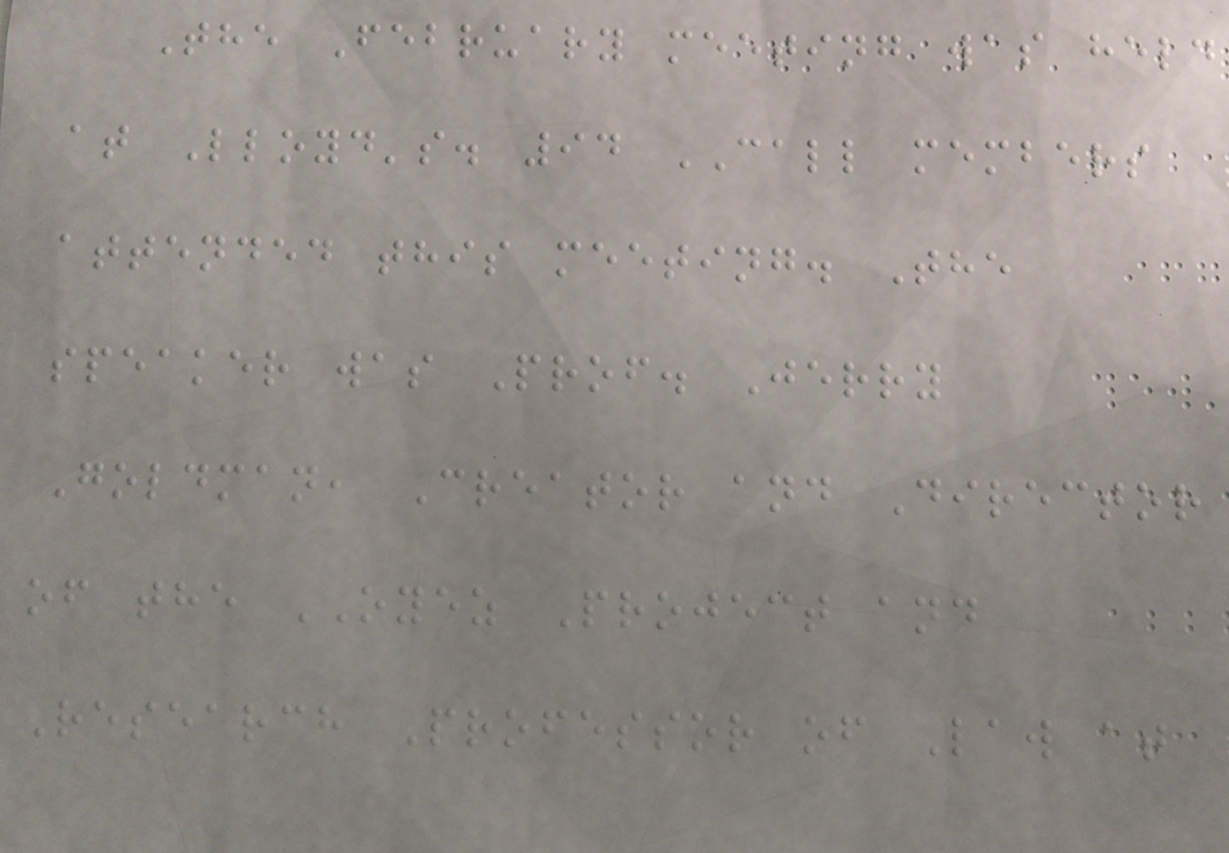The February meeting was held
at Lloyd's. 94 CALL members
attended this meeting. The
speaker was Prof. Jerry
Goldman, Creator and Director
of the OYEZ Project and
Research Professor of Law at
